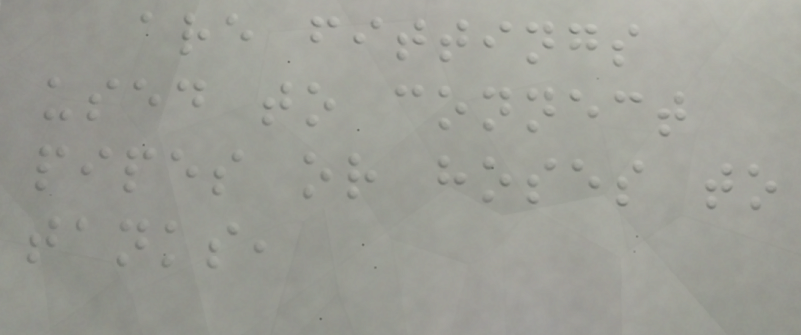are fittings
used to connect
pipes or hoses to
tanks,
